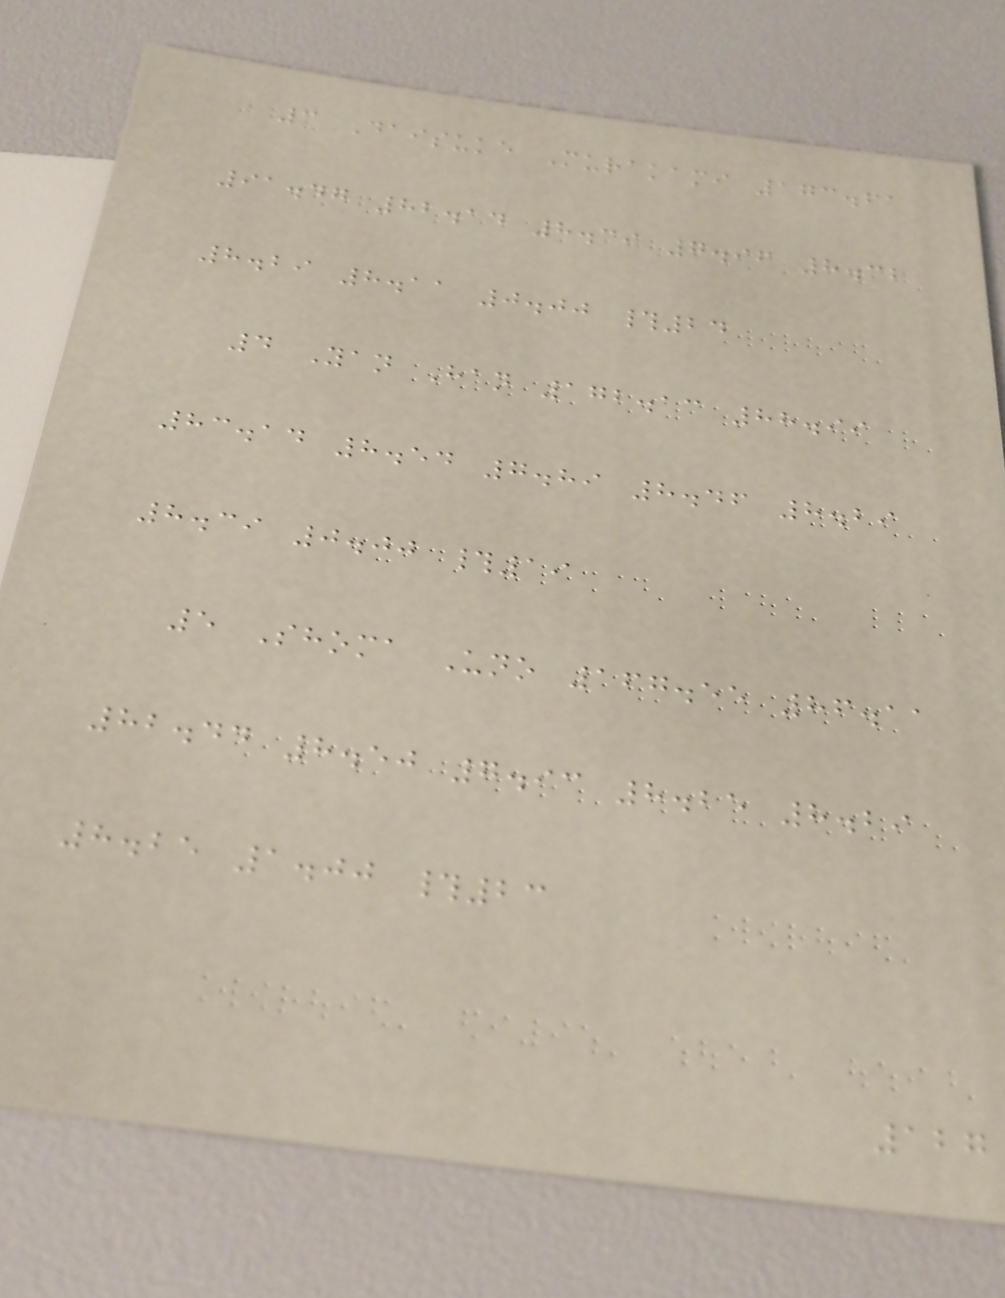3 Daisuke Murakami 173.61
91.47 82.14 8.39 7.96 8.32
8.29 8.11 0.00 #24
4 Yan Han 172.13 88.99
83.14 8.54 7.89 8.46 8.29
8.39 0.00 #19
5 Shoma Uno 167.55 86.11
82.44 8.50 7.93 8.25 8.29
8.25 1.00 #23
127
